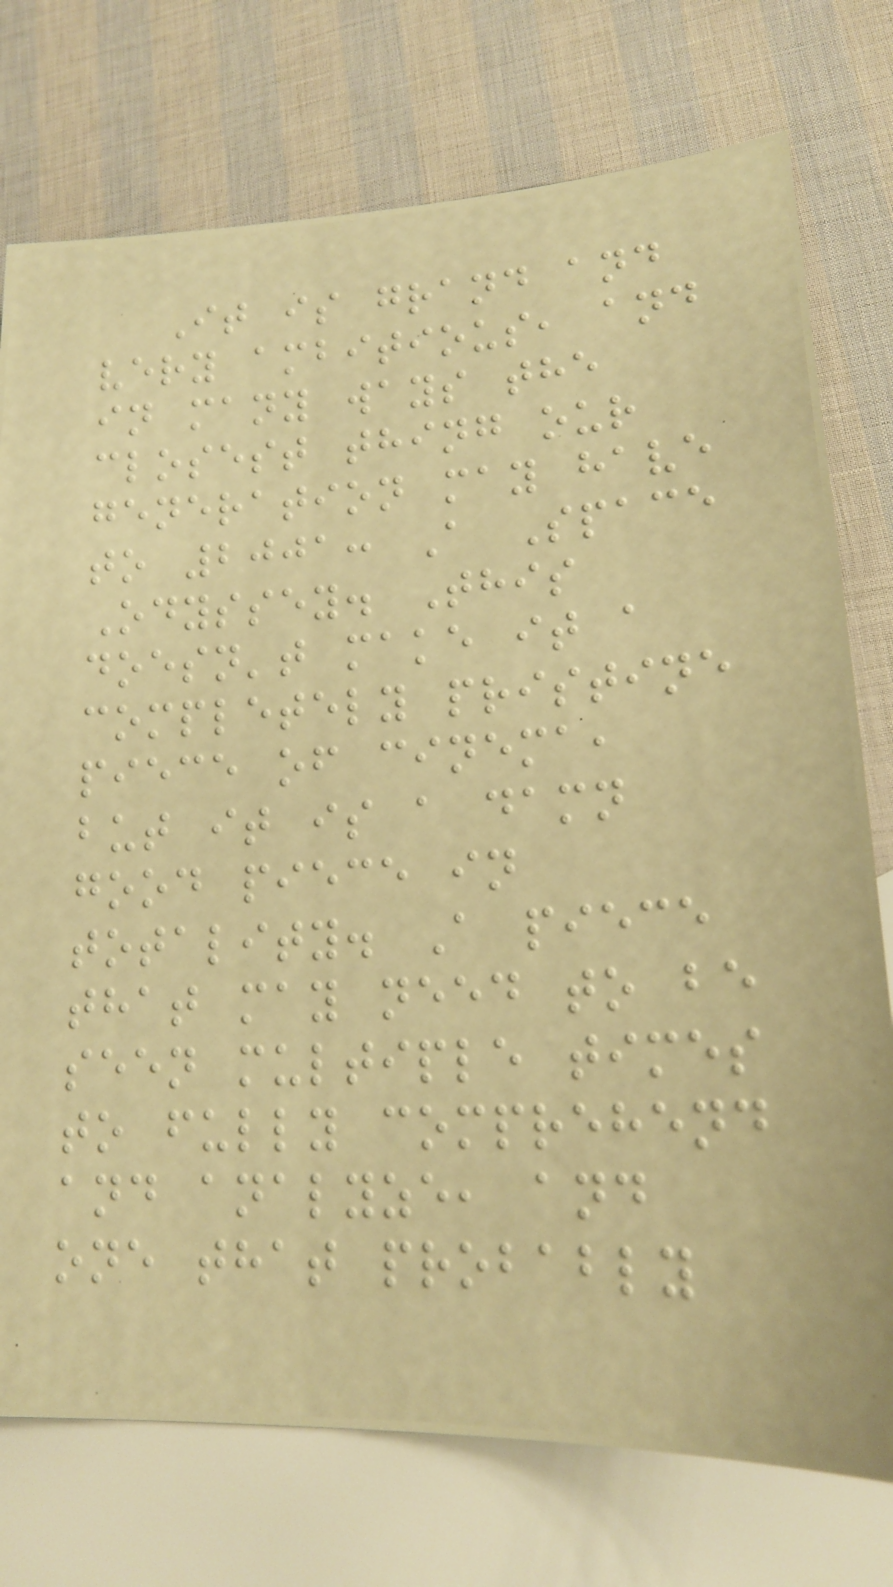It is grand and
very ambitious, and
in many ways the
closest thing our
generation may have
to 2001: A Space
Odyssey. This
doesn't make it a
completely pristine
piece of cinema,
but it is a damn
good piece in
totality. A piece
that may need to be
seen multiple times
to fully comprehend
and analyze, and
one that probably
